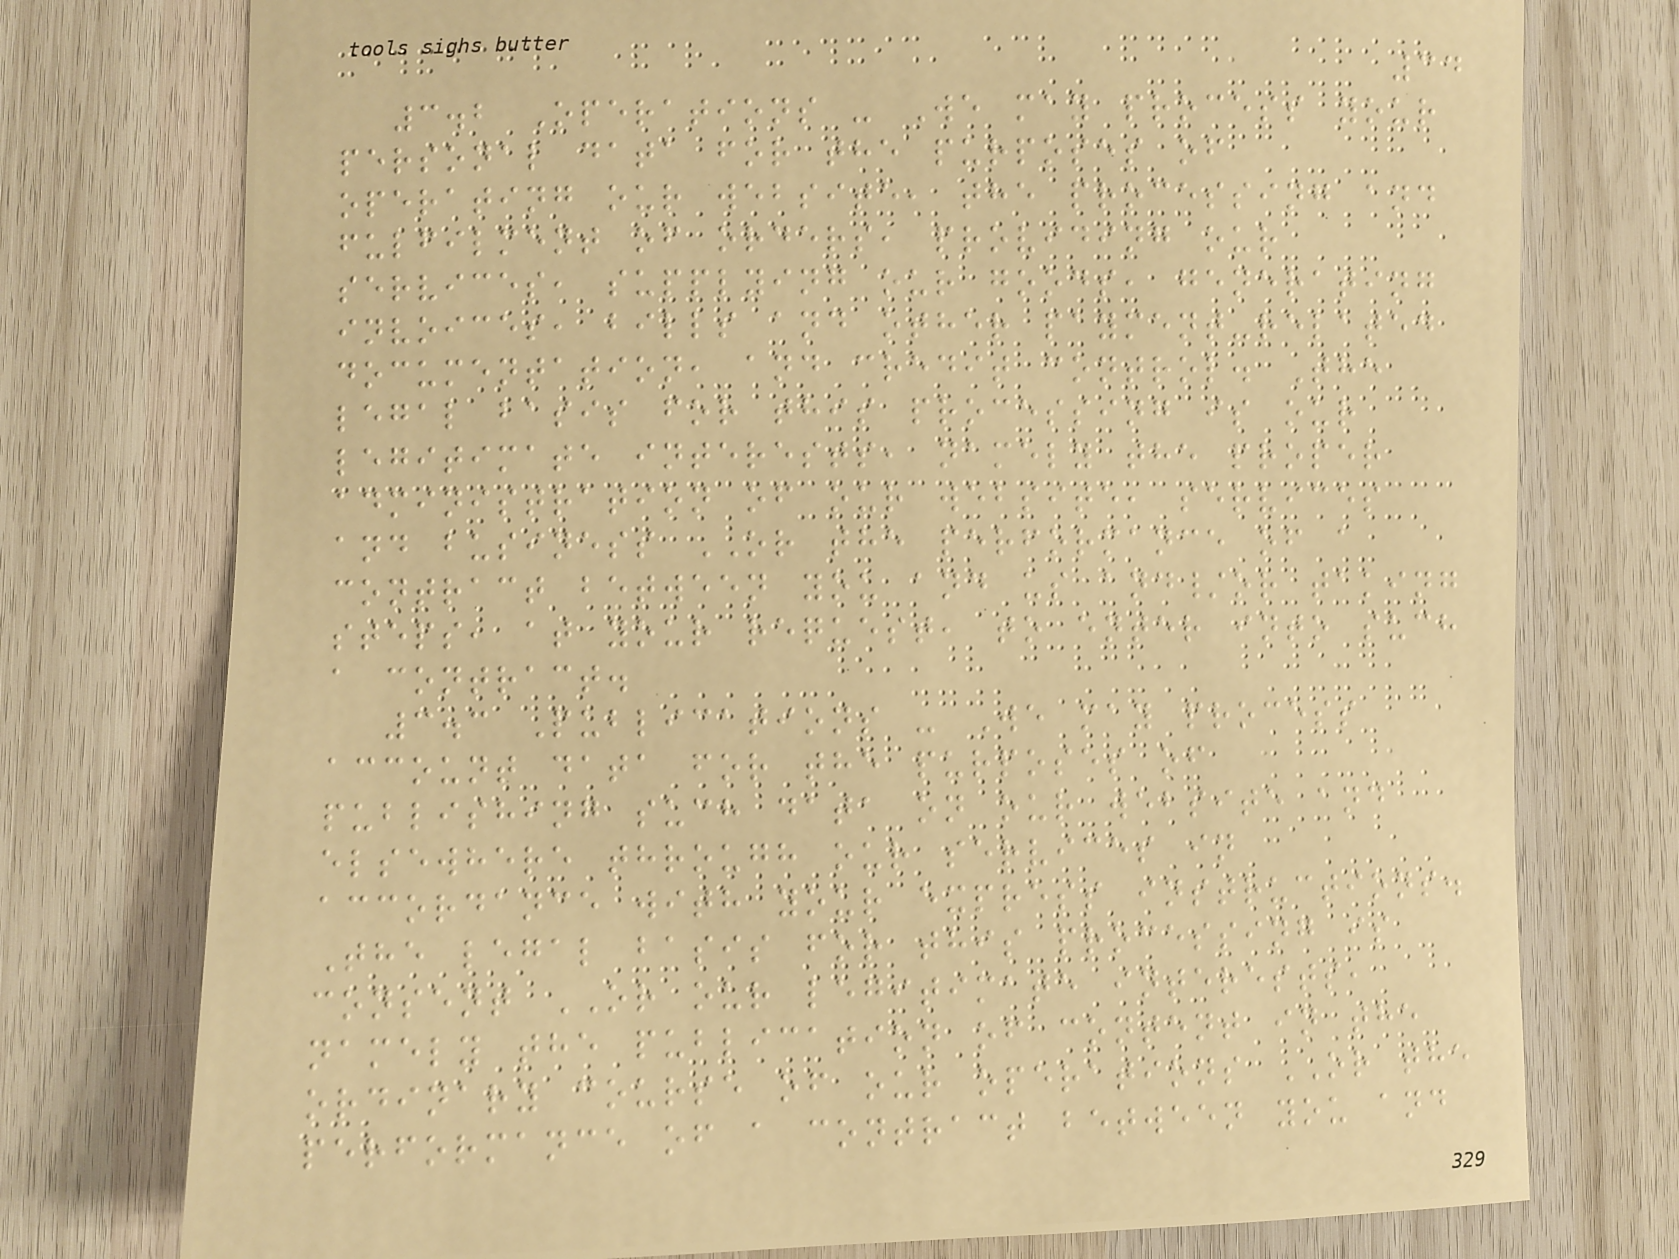34
3.2 Operations - We may process your
personal data for the purposes of
operating our website, the processing and
fulfilment of orders, providing our
services, supplying our goods, generating
invoices, bills and other payment-related
documentation, and credit control. The
legal basis for this processing is our
legitimate interests, namely the proper
administration of our website, services
and business OR the performance of a
contract between you and us and/or taking
steps, at your request, to enter into such
a contract.
3.3 Publications - We may process
account data for the purposes of
publishing such data on our website and
elsewhere through our services in
accordance with your express instructions.
The legal basis for this processing is
consent OR our legitimate interests,
namely the publication of content in the
ordinary course of our operations OR the
performance of a contract between you and
